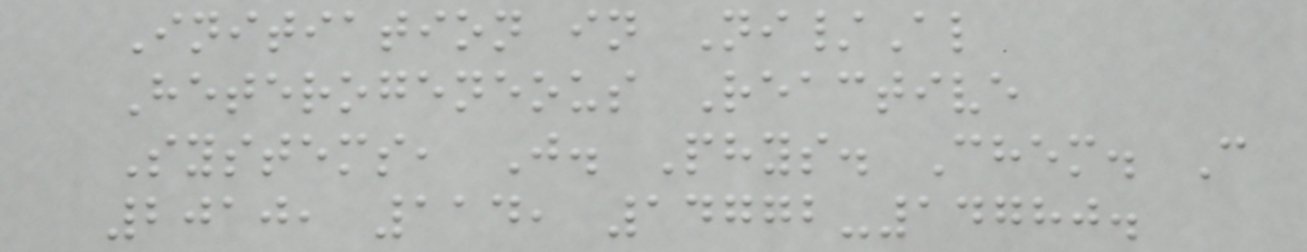Initiation in Ni/Al
Heterogeneous Reactive
Systems, J. Phys. Chem. C
2010, 114, 14772-14780.
